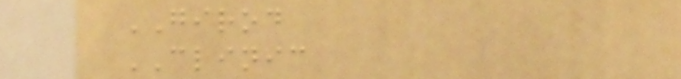GIROD
CLINIC
